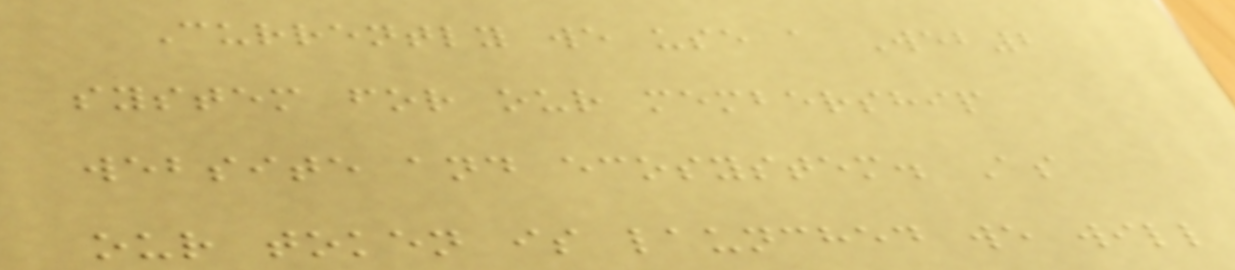Currently we use a Web2
system for our membership
website and ecosystem. As
our token is launched we will
